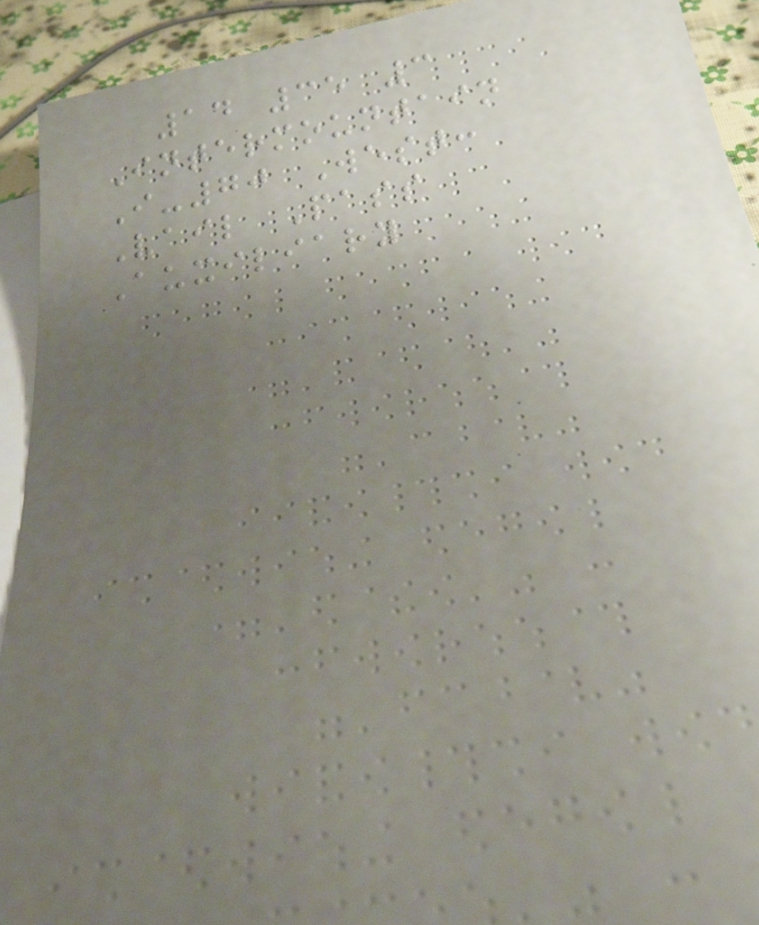14 35 3
Intermountain
I-70 West:
Vail Pass
Auxiliary
